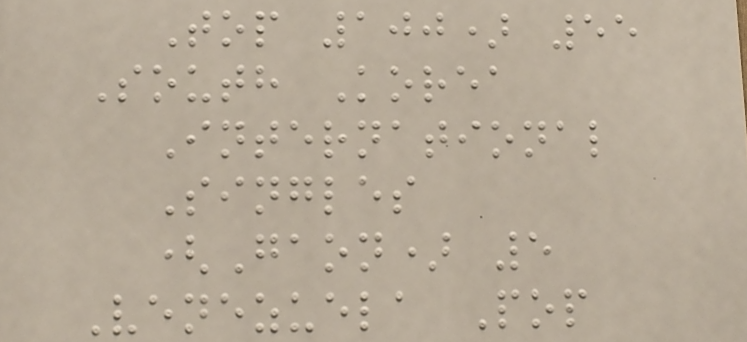Top 100) 55
South Korea
International
Singles
(Gaon) 5
Venezuela Pop
